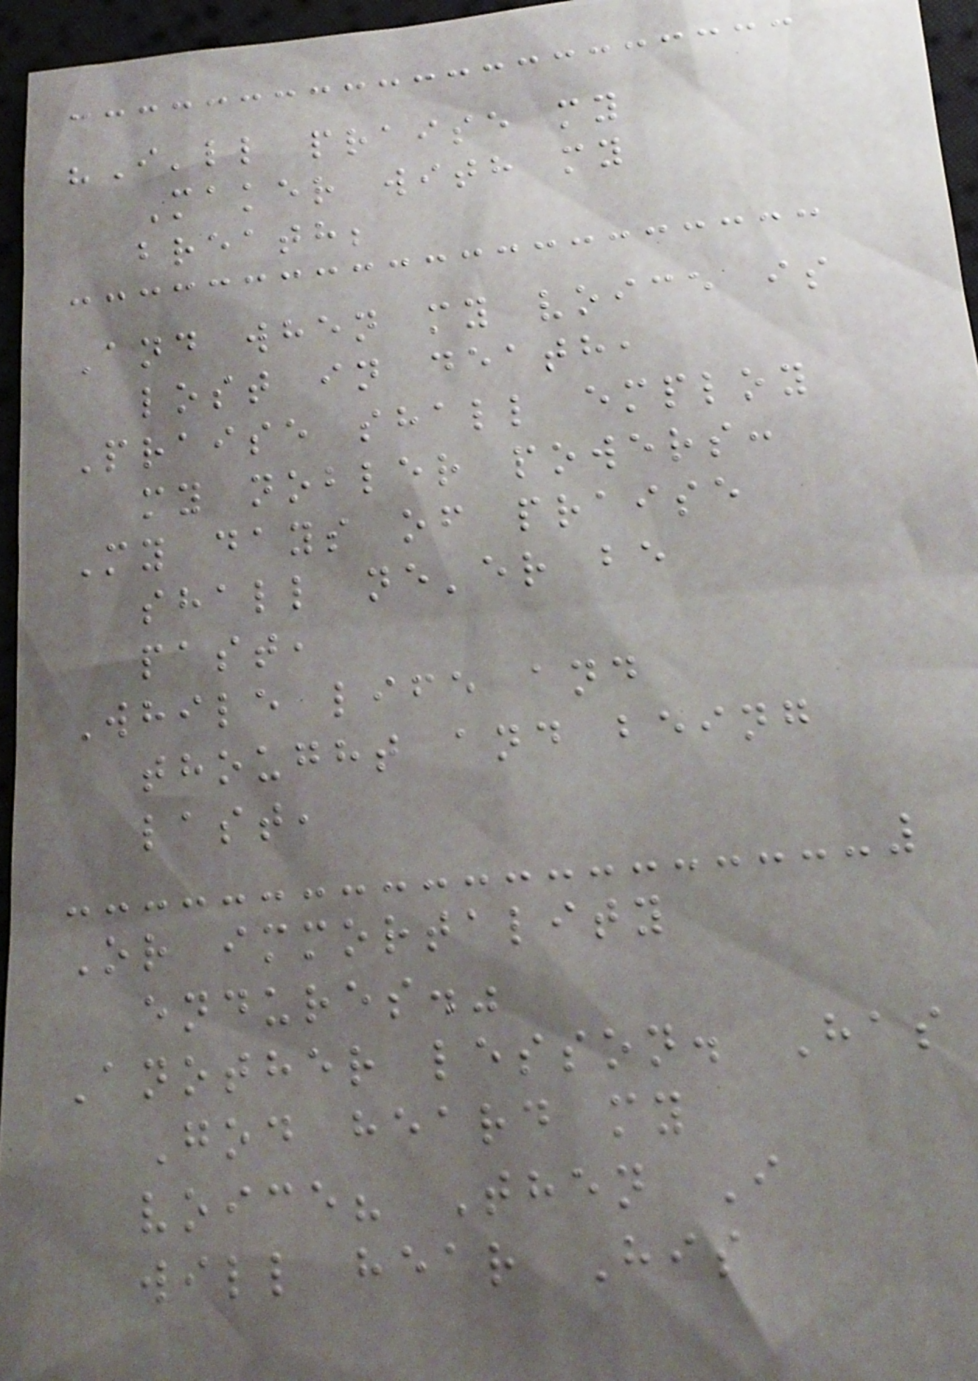"I'll praise my
Maker with my
breath;
And when my voice is
lost in death,
Praise shall employ
my nobler powers:
My days of praise
shall ne'er be
past,
While life and
thought and being
last,
Or immortality
endures."
Another lesson. Has
God heard my
voice? Then I
will hear His
